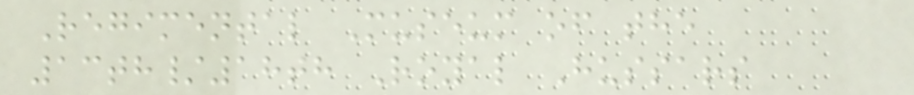Regimental Museum of the
13th/18th Royal Hussars
